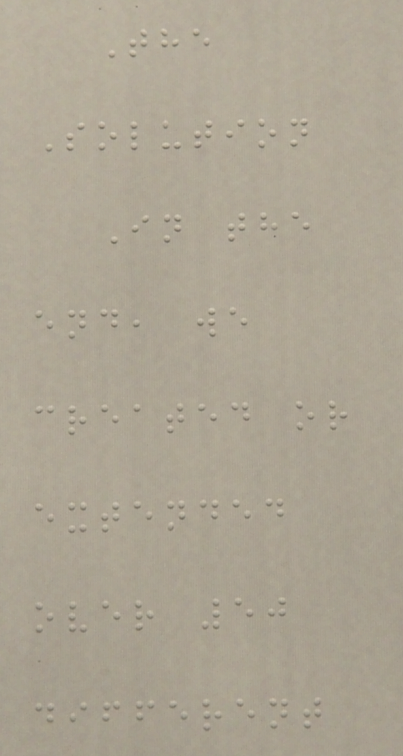The
Solution
In the
end, we
created or
extended
over 50
different
